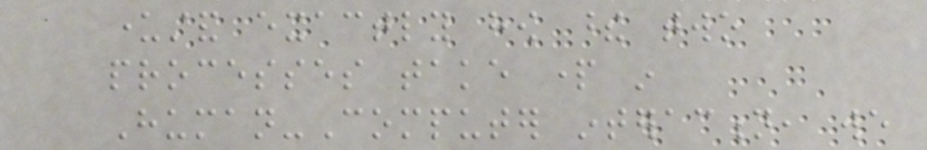understand exactly how these two
processes take part in
Human-Computer interaction, we
